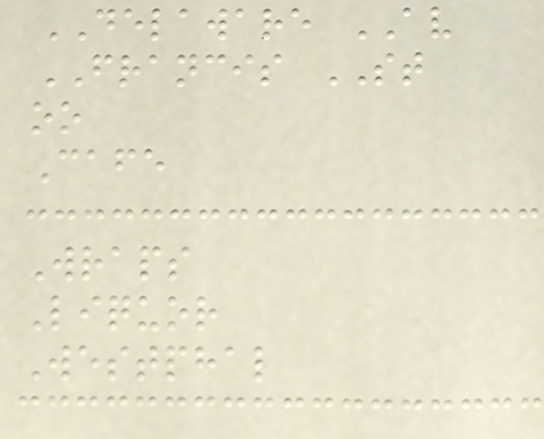DELAWARE AV
FRANCIS ST
oo
Cafe
Wraps
Liquor
Westphal
